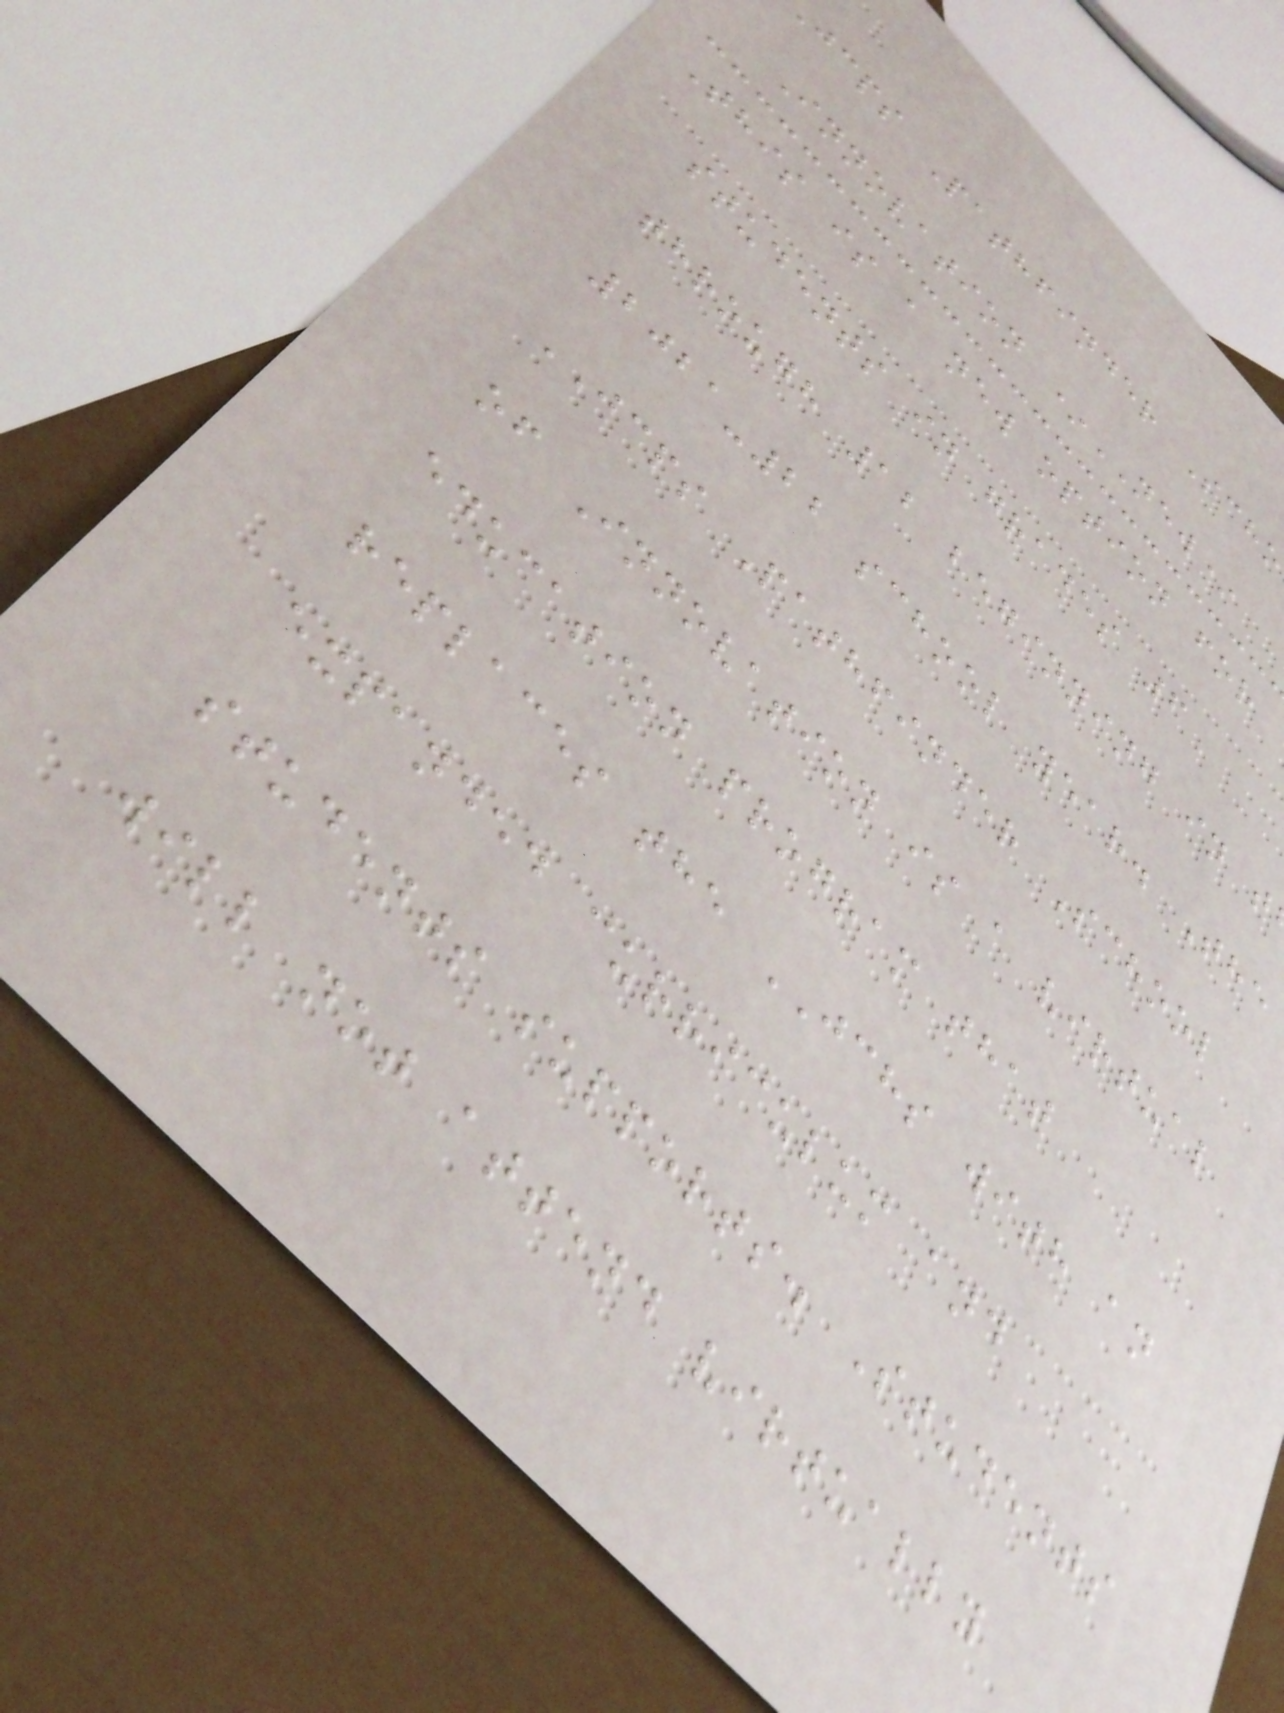jcps Pathfinder Scho
Innovation *NEW*
This is a new option for
students in grades 6
through 12 beginning in t
2021-22 school year. The
JCPS Pathfinder School
of Innovation is a virtual
education program that
replaces the JCHS with an
expanded curriculum and
students supports. Students
will not attend virtually
